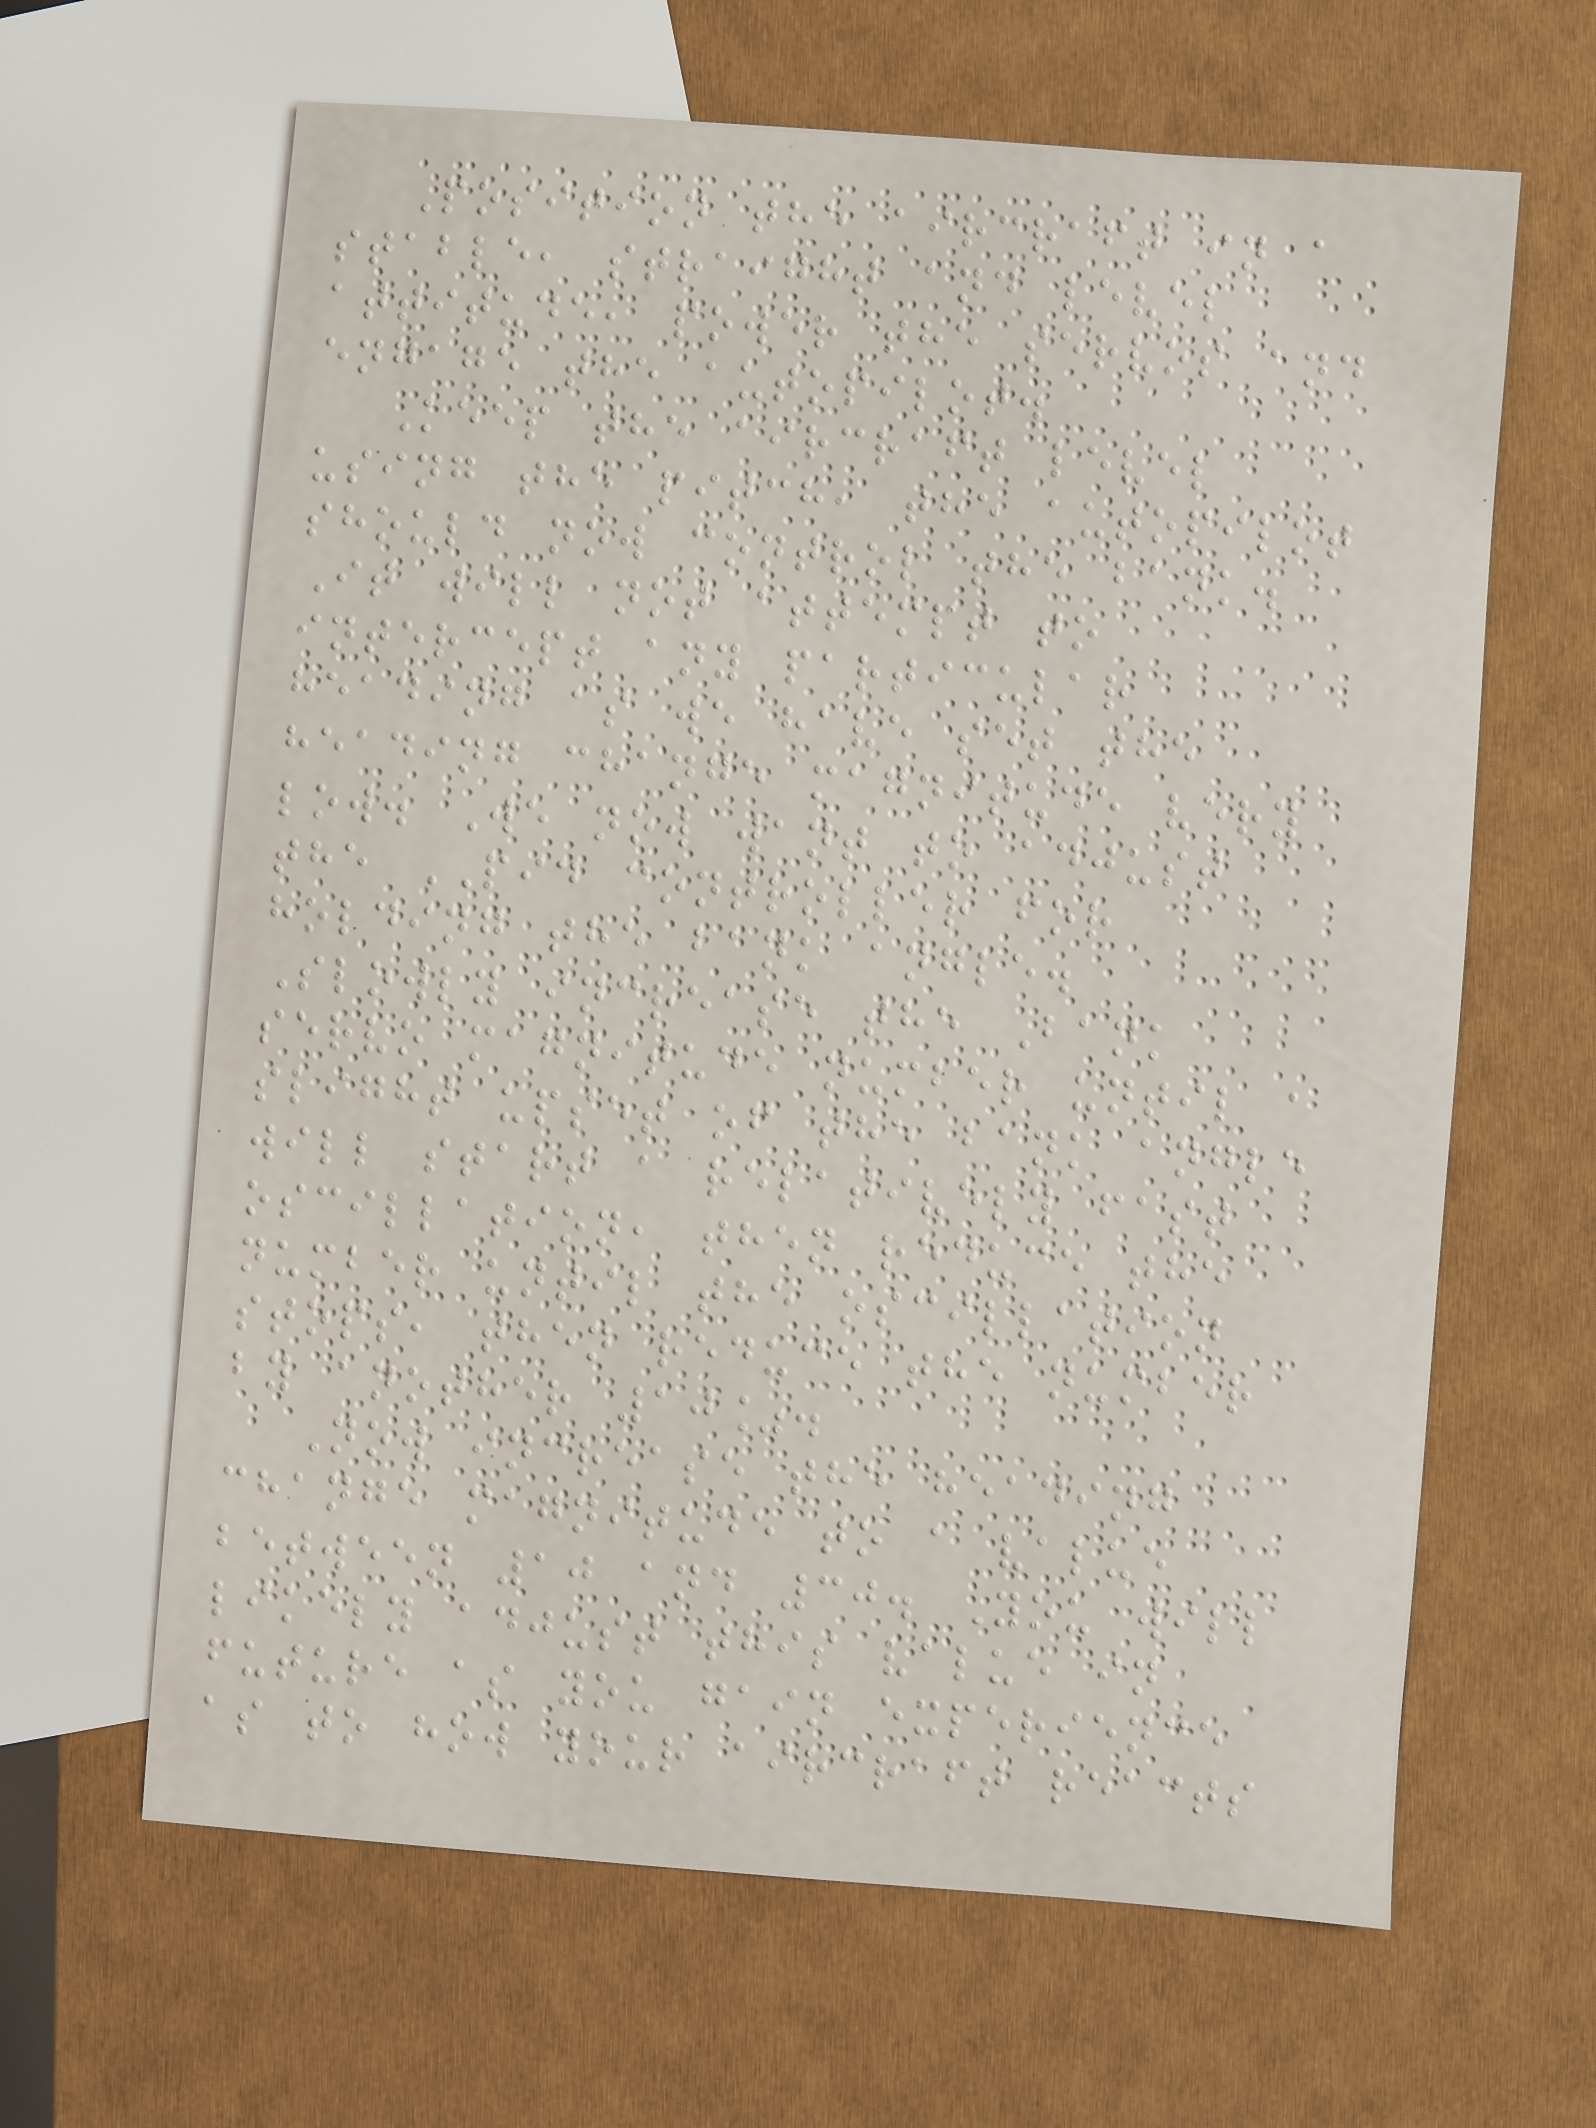Position the aircraft in a
stable, straight and level
attitude, power the servos and
engage the autopilot.
Keep the aircraft level
using the pitch, the autopilot
should now control the bank.
It will not attempt to
intercept any particular
heading as we have set the
heading change magnitude very
low. We now want to adjust
the PID controller for
holding the bank angle.
Slowly increase the Bank
servo magnitude number until a
slight upset of the bank angle
will start a relatively fast
oscillation, then reduce the
number until the oscillation
stops, then reduce the number
by another 10%.
Now increase the heading
change magnitude to a value
between 10 and 30. You will
likely adjust this value in
future as you gain experience
as to how your aircraft reacts
